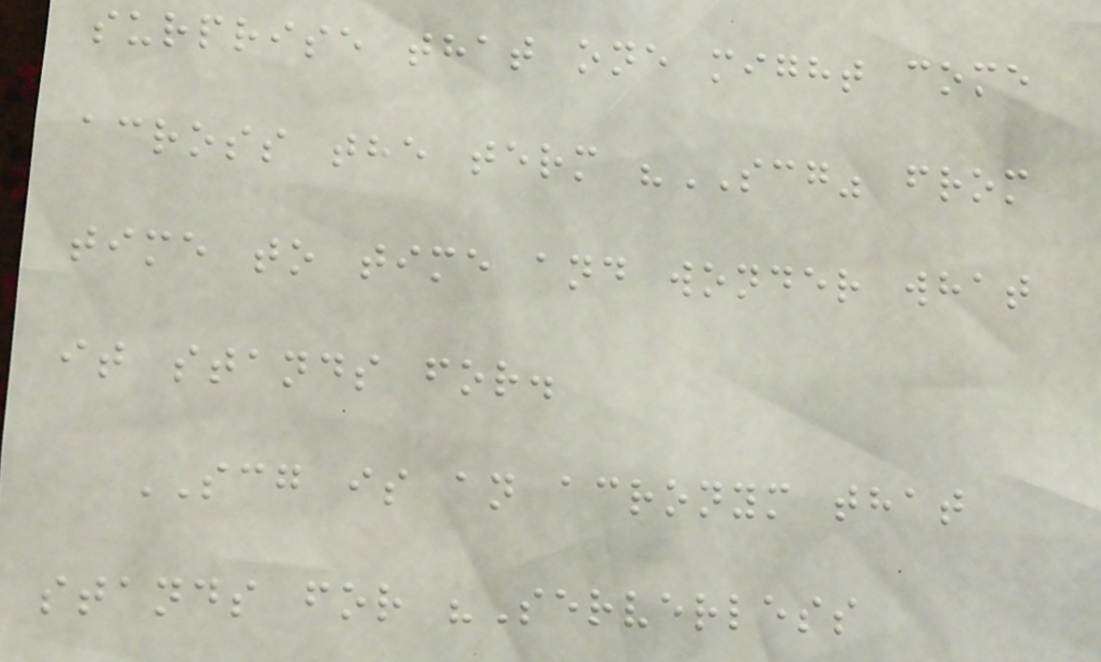surprise that one might come
across the term "SCG" from
time to time and wonder what
it stands for.
SCG is an acronym that
stands for "Serverless
